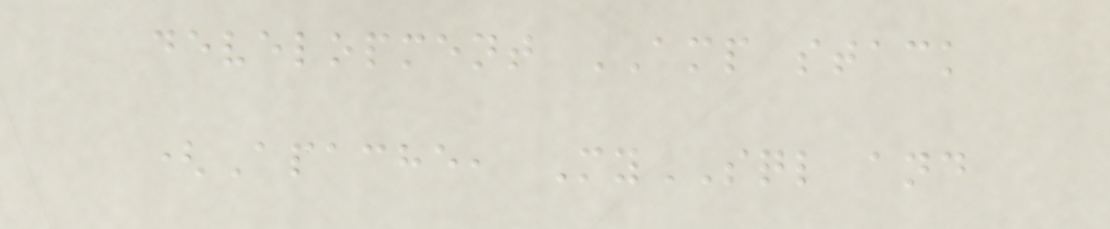development AMP stack
(Apache, MySQL and
